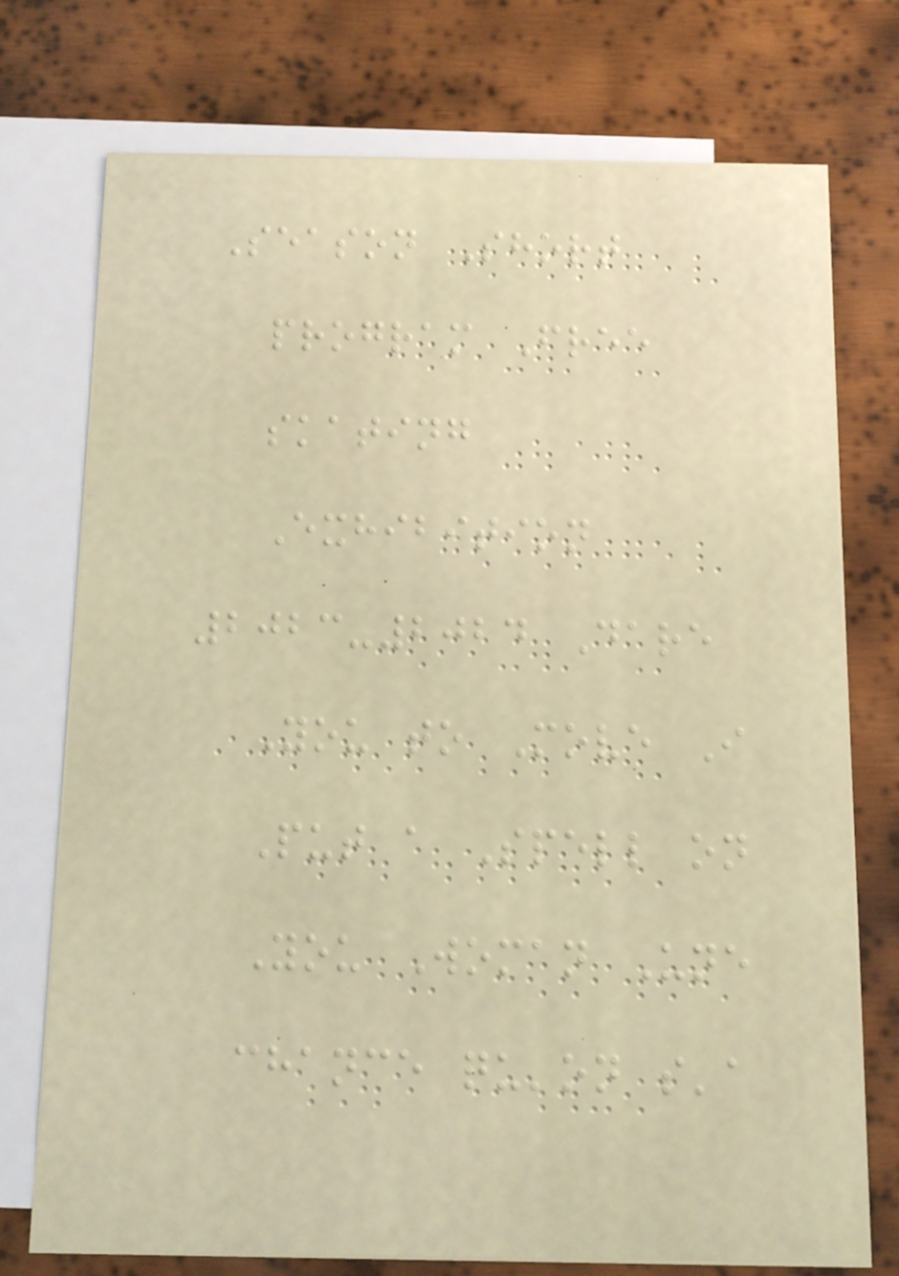Season Short
program Free
skating
Exhibition
2023-2024 Dare
You to Move I
Put a Spell on
You Woman Une
chance qu'on s'a
